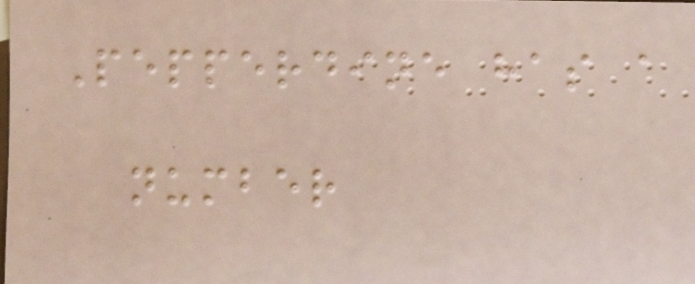Pepperdine has a
number
